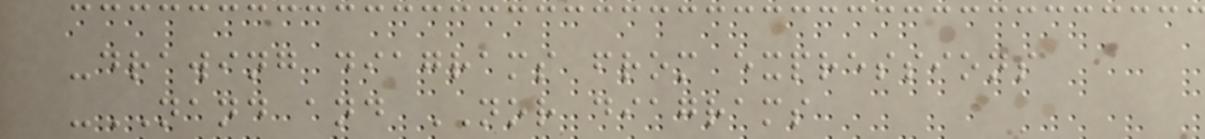-drawing diagrams from expressions
-NAND and NOR diagrams
